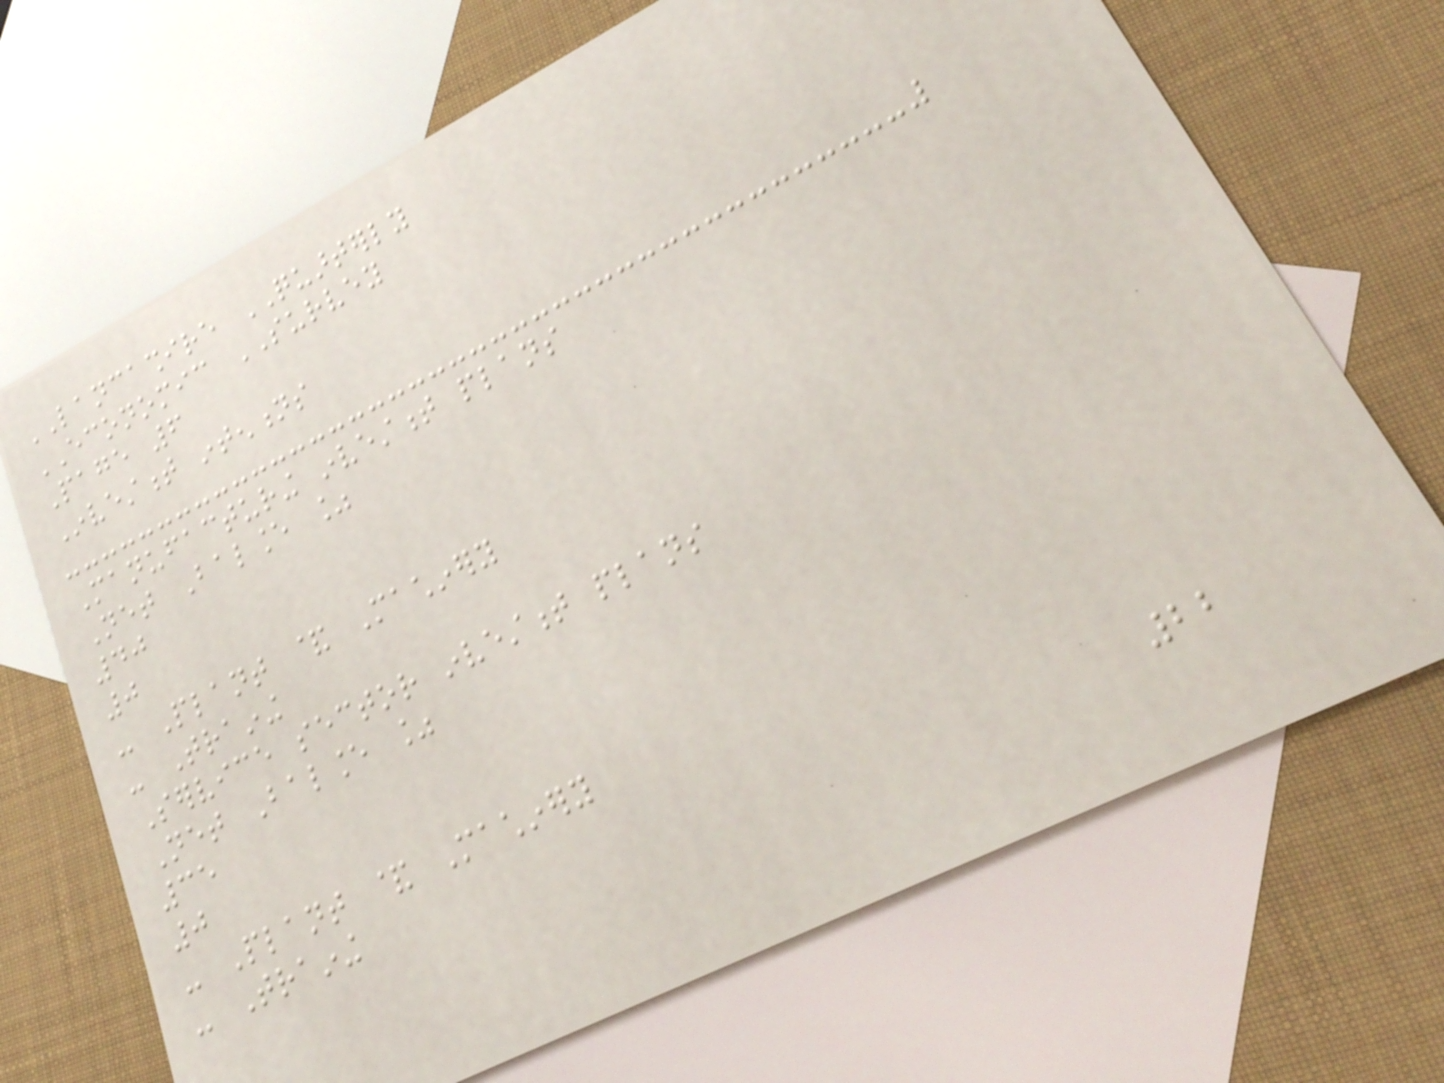LANCASHIRE QUARTERLY
ECONOMIC SURVEY
Page 6
Investment intentions
Manufacturing investment plans
Net Balance %
40
0
- Plant & Machinery
- Training
Service sector investment plans
Net Balance %
35
0
- Plant & Machinery
- Training
22
